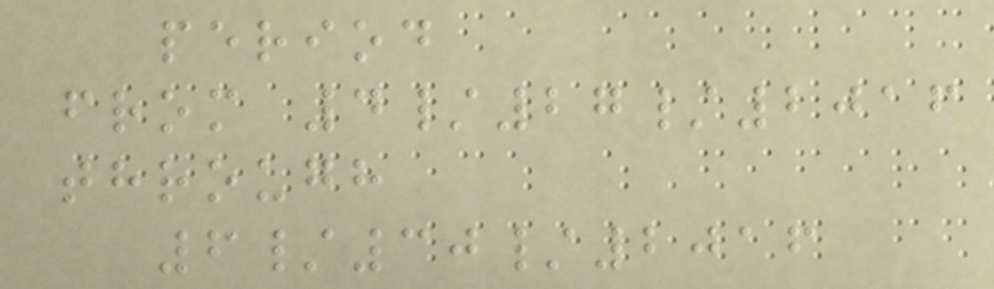period
from 4/27/2016
through
6/30/2016
